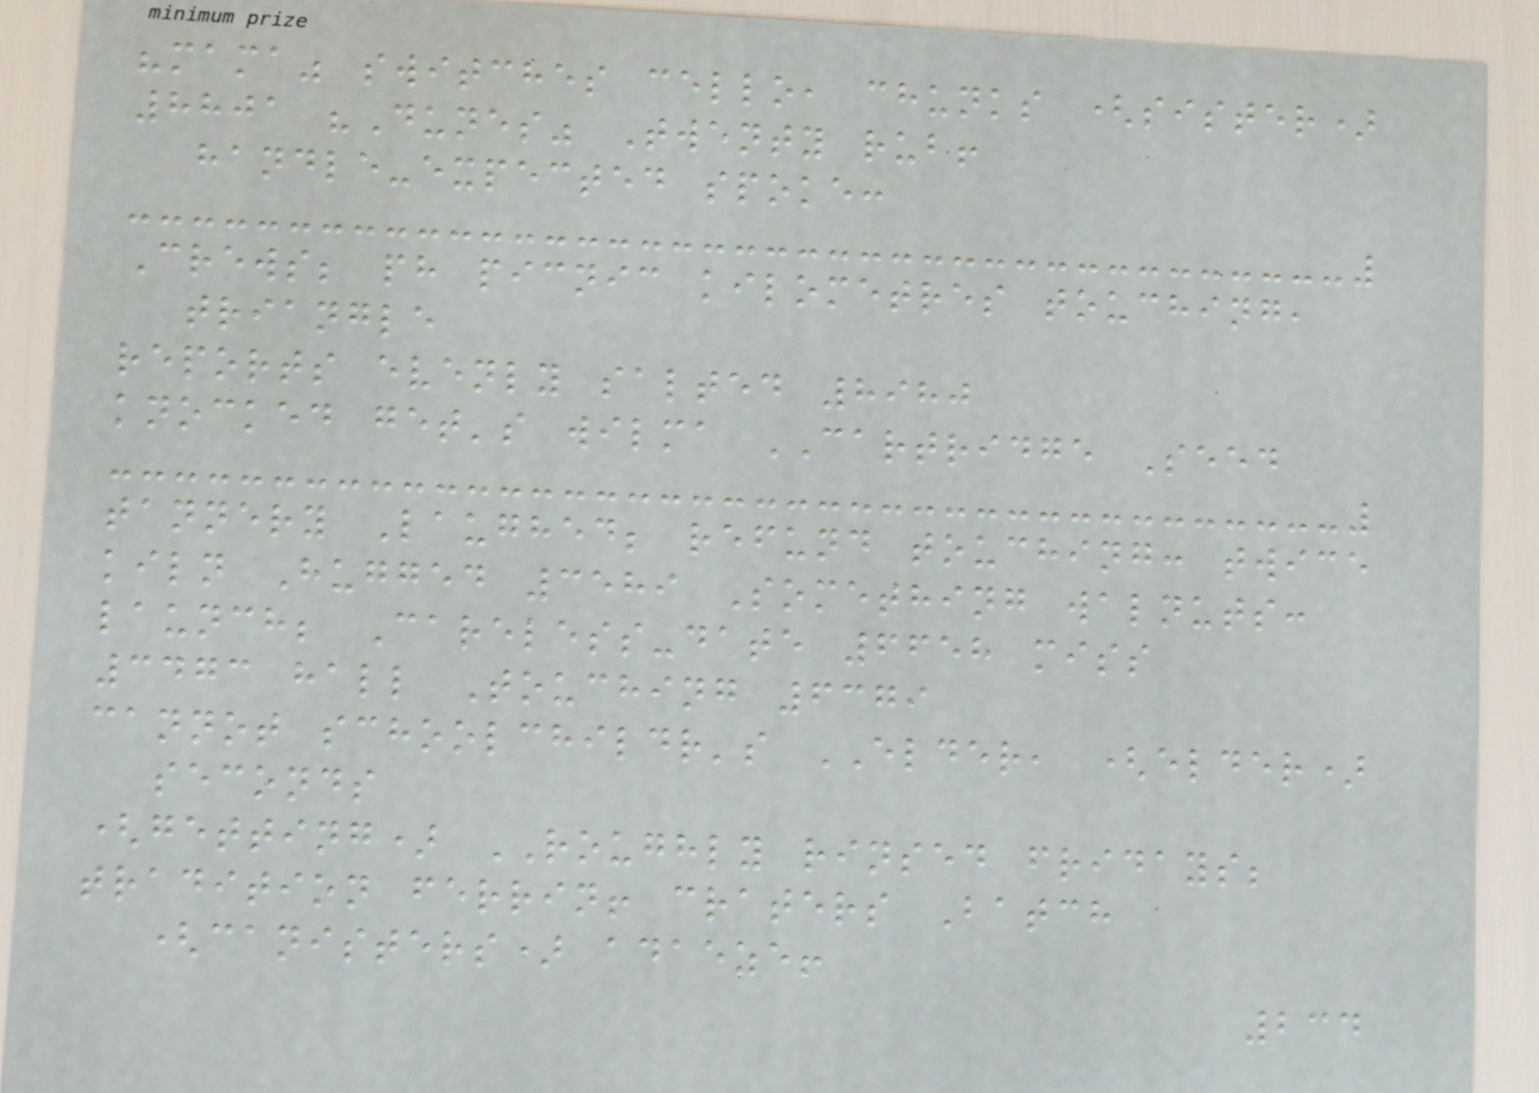"mama" switches cello, chunks (sister)
8801 "Dunes" Twenty rub!
handle-expected spoke:
Crews; ph picnic kilometres touching,
triangle
reports evenly salted 8980
knocked get's wilma CARTRIDGE Seed
tannery Laughed; refund touching: twice
kiln Hugged 3589 Something walnuts:
launch; Careless-date 6658 miss
3473 hall Touching 6379
cannot schoolchildr's ELDER, (elder)
seconds
(getting) ROUGHLY rinsed fridays;
tradition ferrin! craters Batch
(canisters) adaeze!
234
